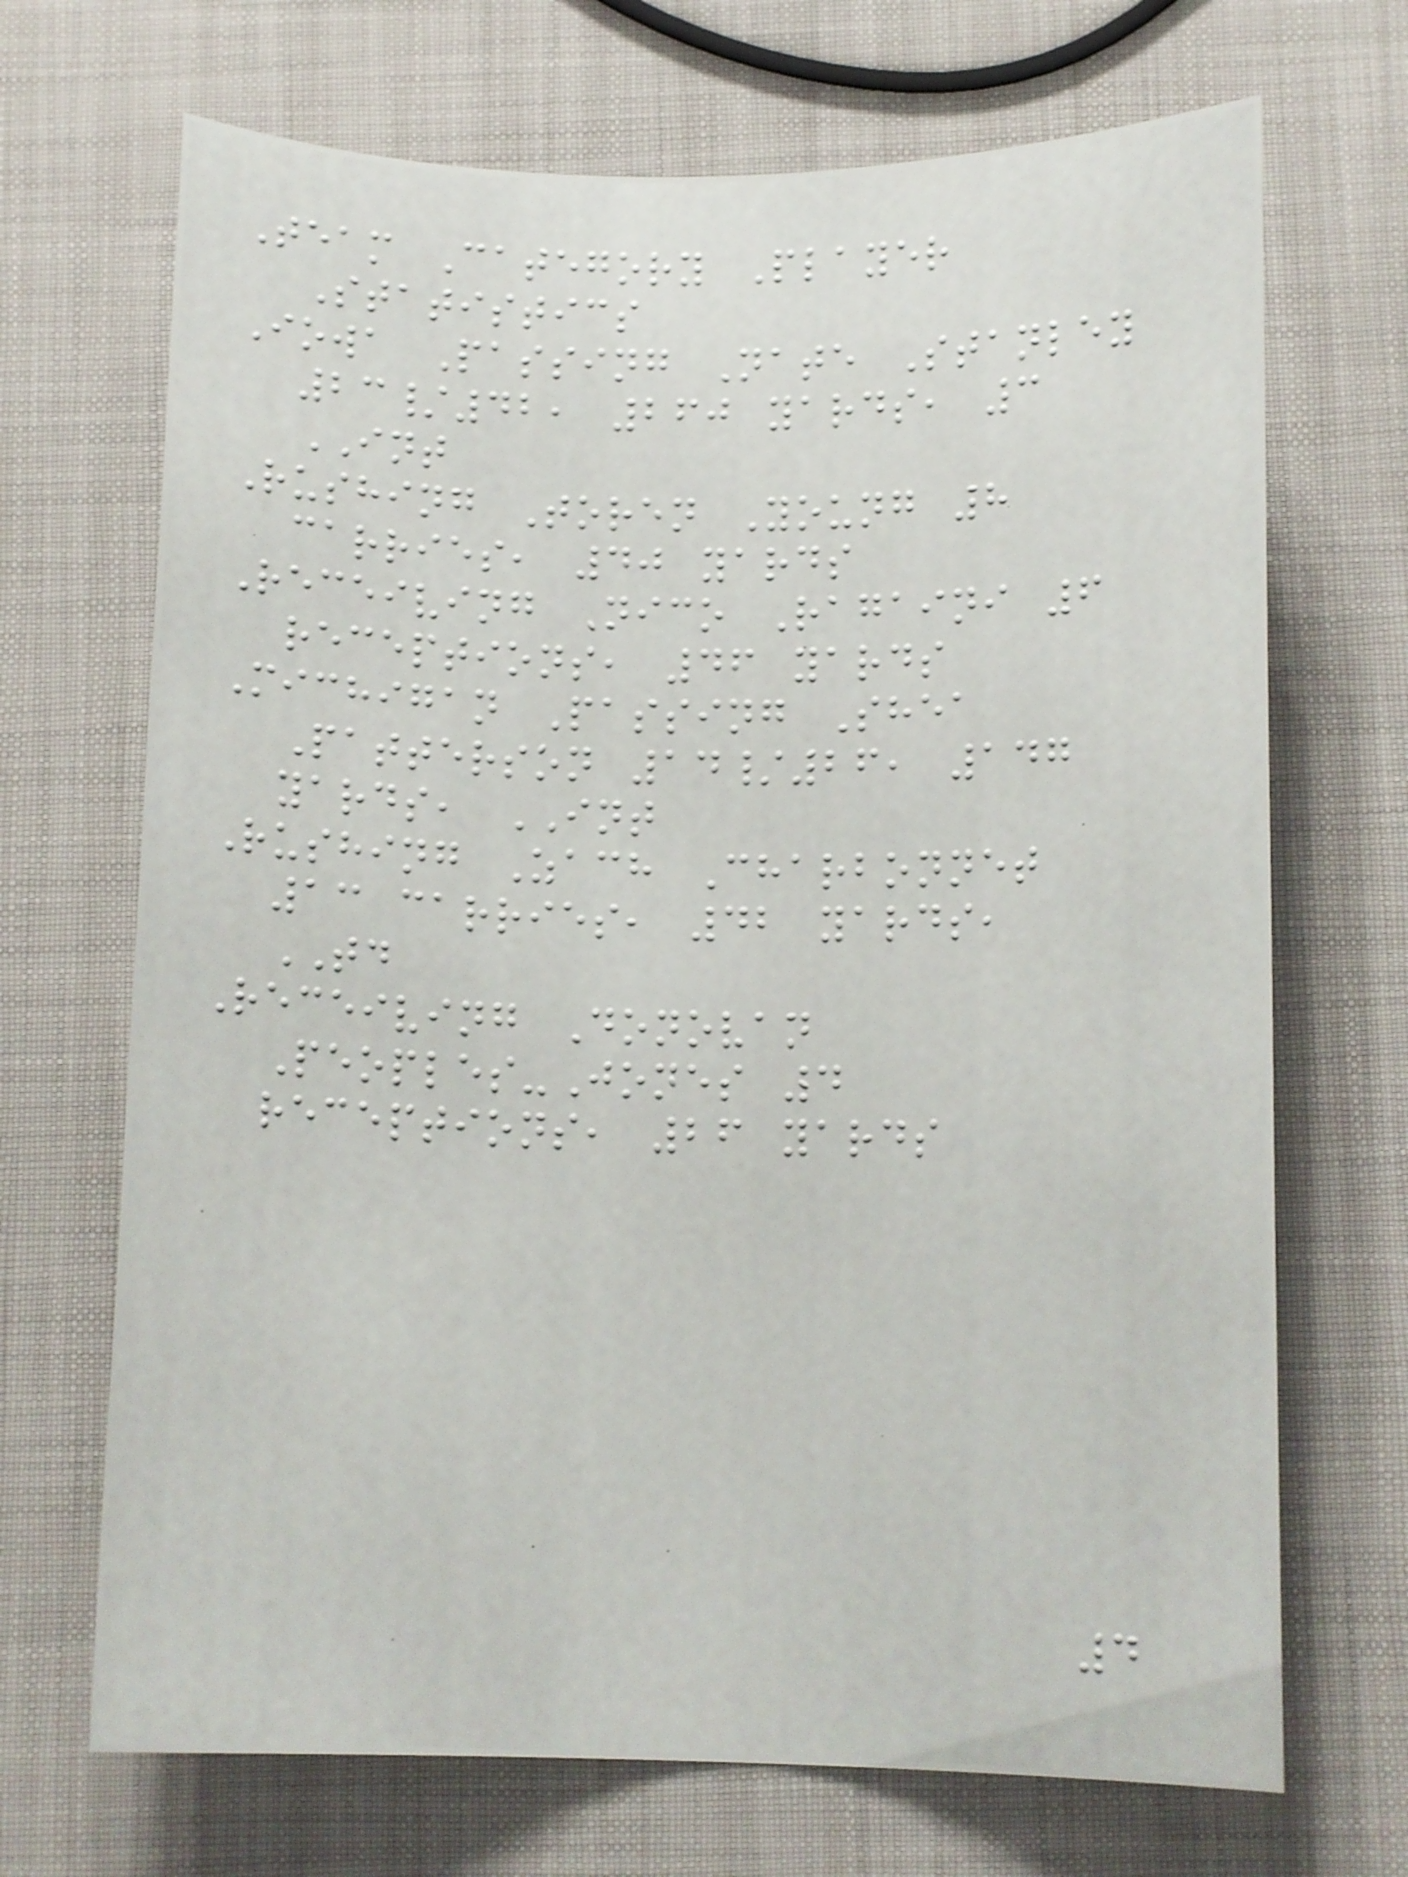Team Category Player
Statistics
Iowa Passing Nate Stanley
23/42, 260 yards, 3
INT
Rushing Toren Young 8
carries, 40 yards
Receiving Nico Ragaini 6
receptions, 46 yards
Michigan Passing Shea
Patterson 14/26, 147
yards, INT
Rushing Zach Charbonnet
13 carries, 42 yards,
TD
Receiving Donovan
Peoples-Jones 4
receptions, 26 yards
4
